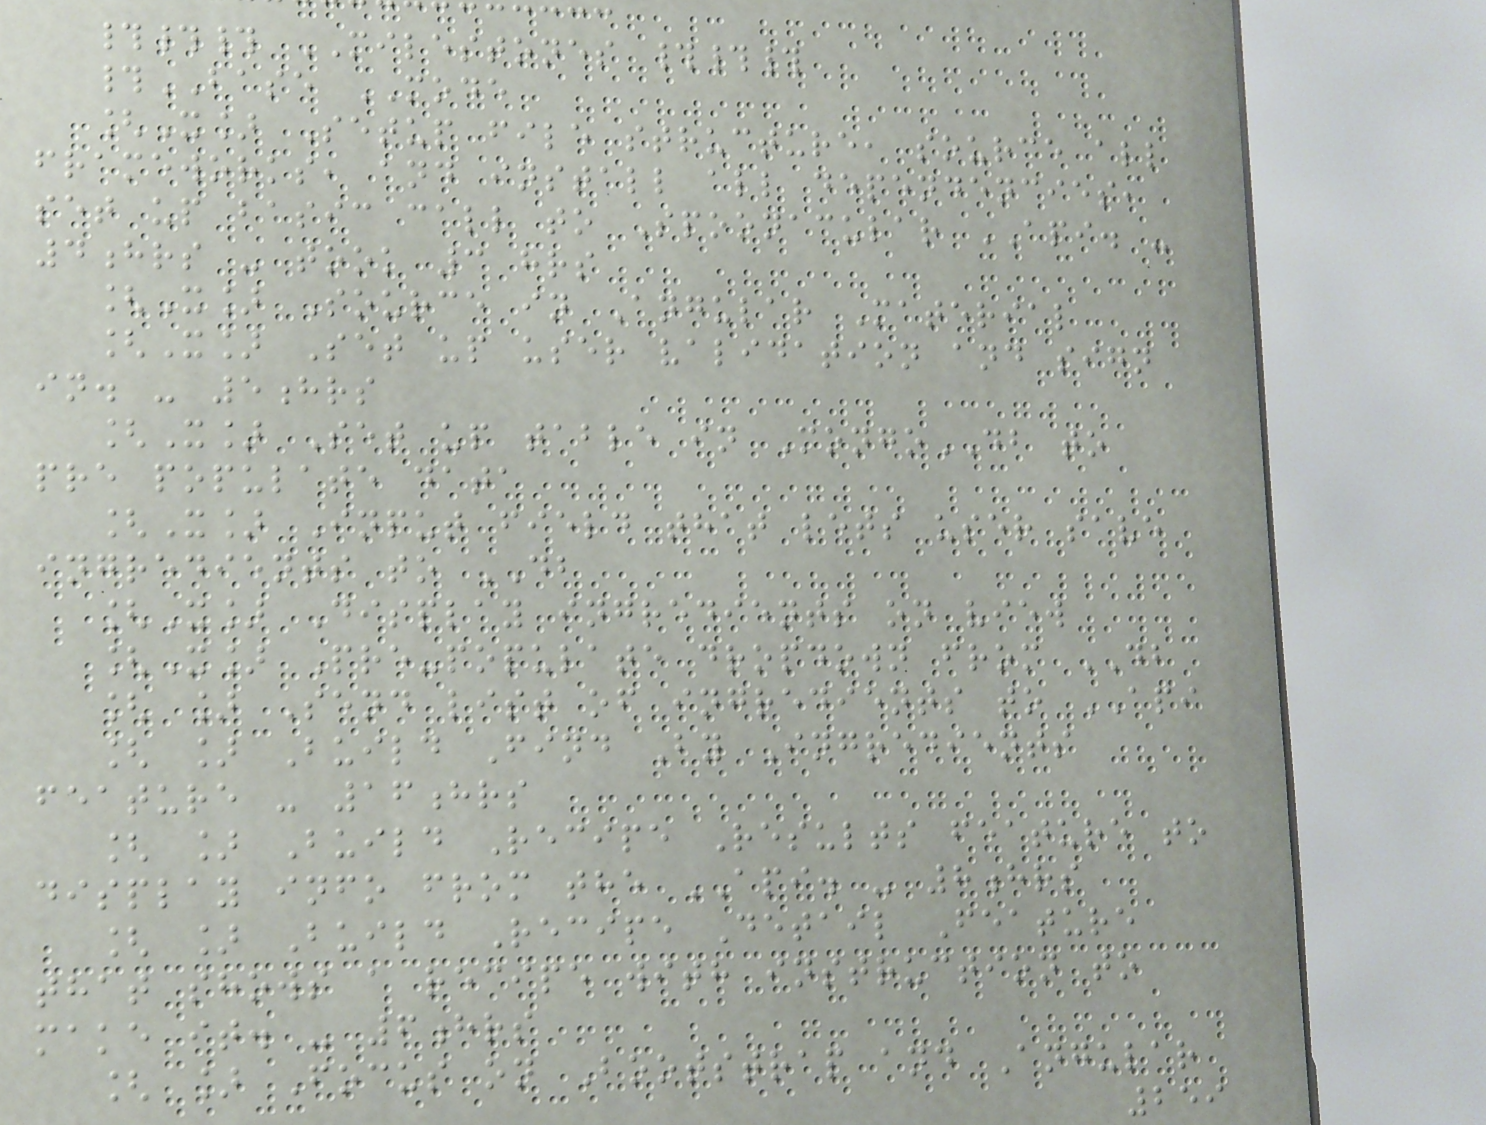### MILESTONES ###
#BASE MODE
[X] Setup file structure, source all
frameworks, and install all dependencies,
set up basic call to Spoonacular API. -
4hrs - took 3 hrs
[X] Source in Angular Material
[X] Set up user validation and sign
in. - 5hrs
[X] Set up table in MongoDB to
pre populate data
[X] Input field that lets user save
ingredients to DB
[X] Display ingredients on view
[X] Pre-populate dropdown from DB
[ ] Send list of ingredients to API
[ ] Build Find By Ingredients
feature - 16hrs
[ ] Build Recipe Results feature to
display info from the API. - 8hrs
[ ] Build Recipe Detail Feature
that shows a recipe with instruction to
make it. - 6hrs
[ ] Focus on Bootstrap and Angular
259
